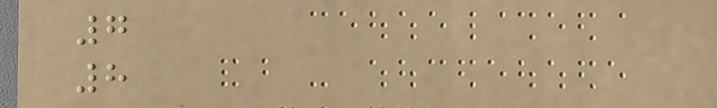7
8
